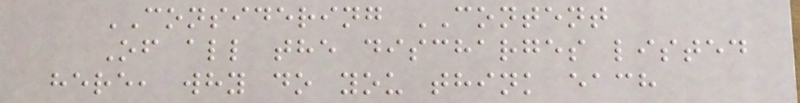CONSIDERING CONTENT
Of all the discharges listed
here, why do you think each
